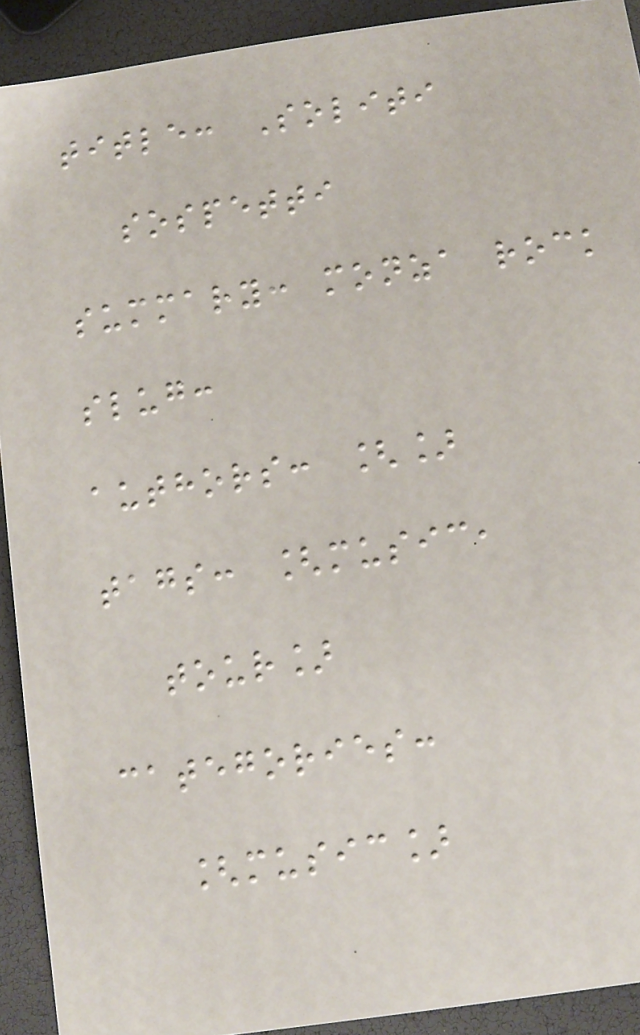title: Soliti
sospetti
summary: monza rock
slug:
authors: []
tags: [music,
tour]
categories:
[music]
